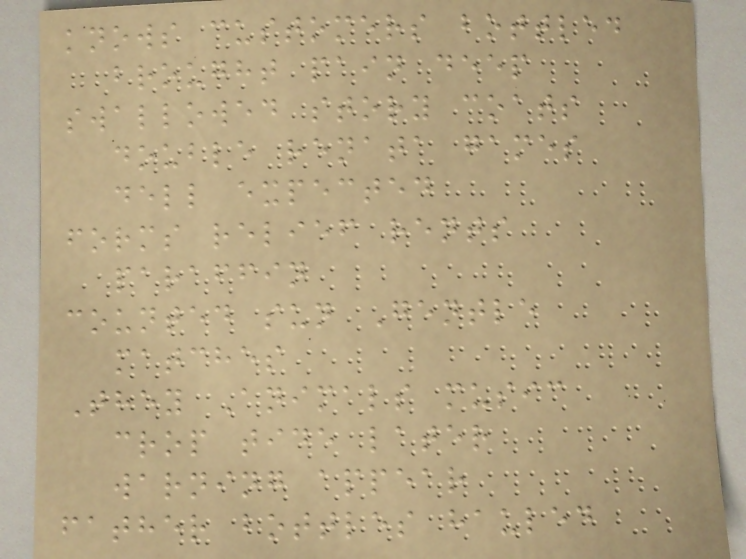knows customers bottled
brought pain deep
swallowed story coats
double renata games
dell expected
forms relief rents
paraffin
counted sun Gentle
matches
They Animals music
crop tide later
warning appear
father bottles hauled
